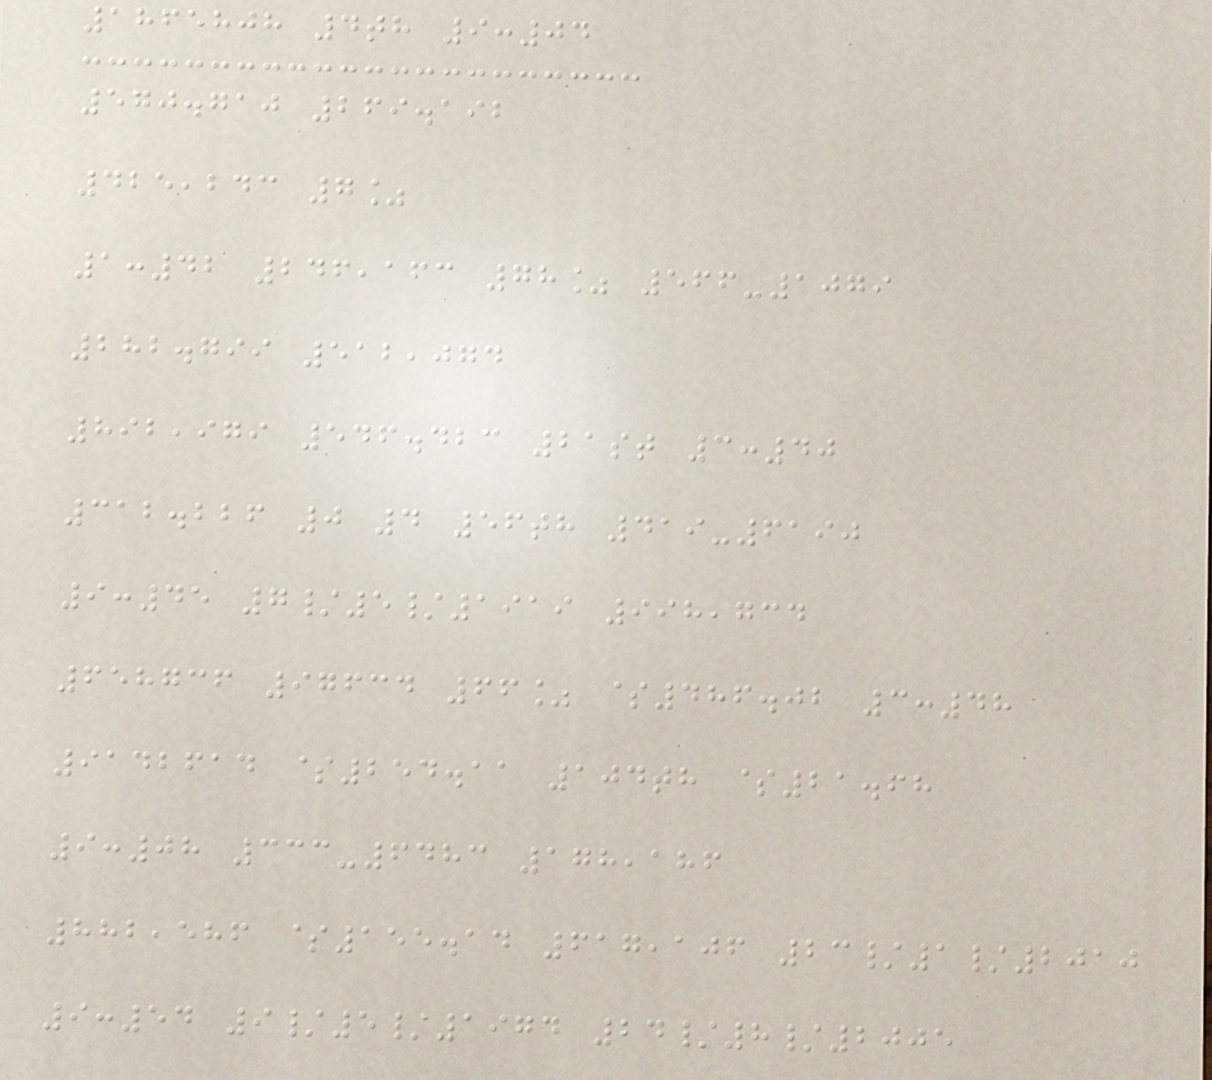1865808 4th 9:04
570.710 269.192
425,243 7%
1:42 246,163 78% 566-1079
282.799 512,074
892,979 546.423 21st 3:40
312.226 0 4 56th 419-6190
9:45 7/5/1919 998,734
658736 97634 66% $486.02 3:48
9142614 $254.11 104th $21.68
9:08 333-6483 178,186
882,586 $155.14 617,106 23/1/2010
9:54 9/5/1974 24/8/2005
